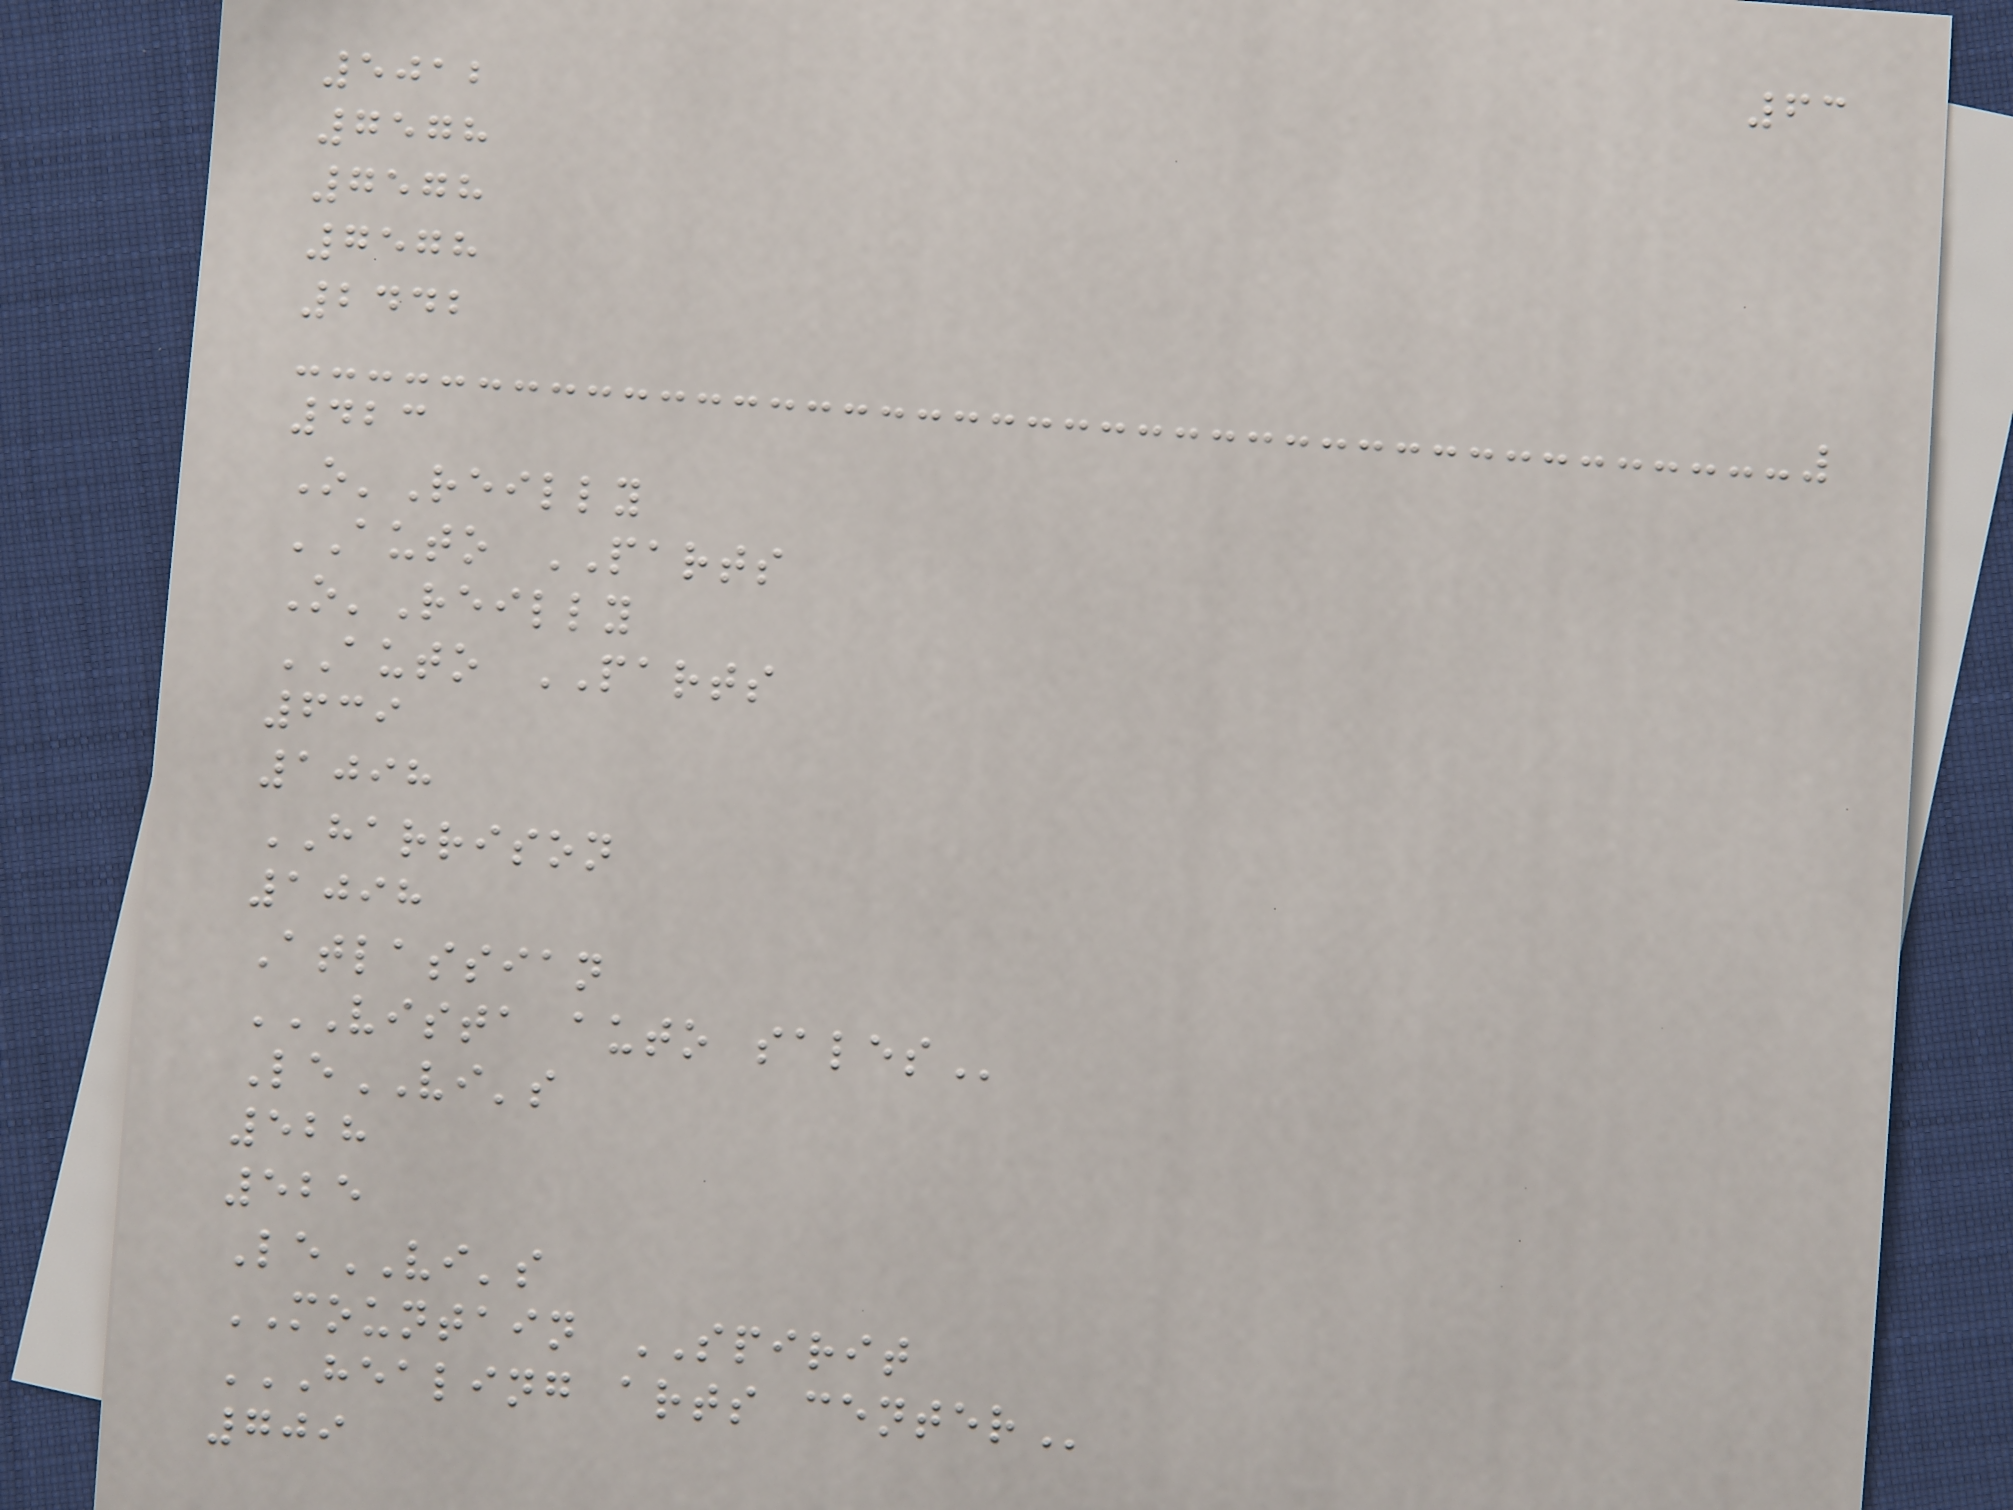63
5012
7578
7578
7578
2442
423
O'Reilly
AUTO PARTS
O'Reilly
AUTO PARTS
639
1098
HARRISON
1098
Atlassian
VISTA AUTO SALES
LeVI's
528
525
LeVI's
MOUNTAIN SPIRIT
HEALING ARTS CENTER
709
